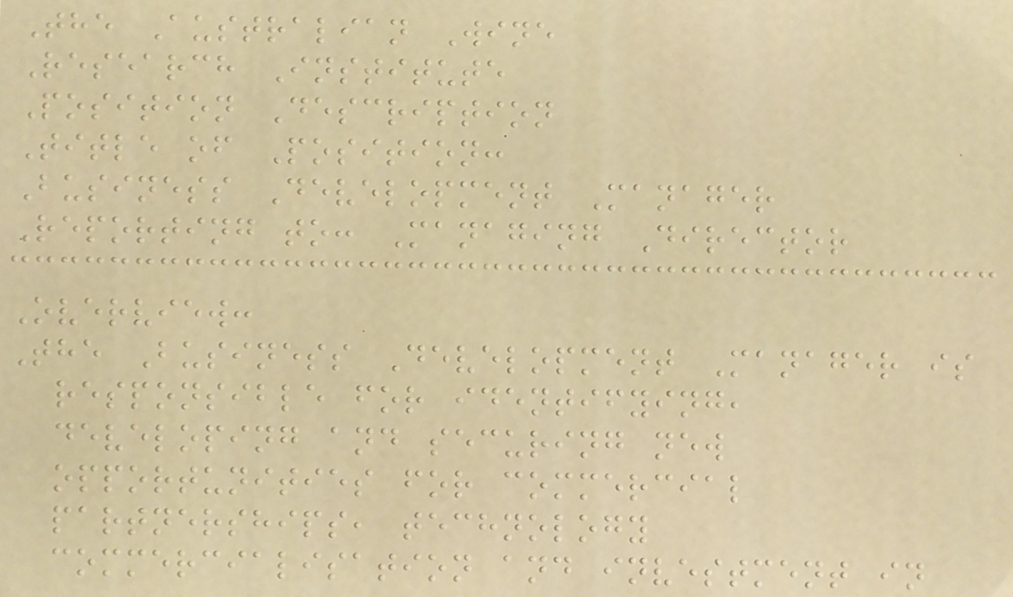The Australian Wine
Research Institute
Position Description
Title of Position:
Business Development Manager
Reporting to: Managing Director
Overview:
The Business Development Manager is
responsible for identifying,
developing and securing new
opportunities for commercial
partnerships, technology
commercialisation and investment in
